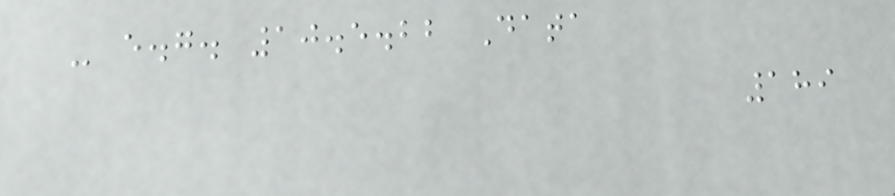- e.g. 10.5.22 Data
189
